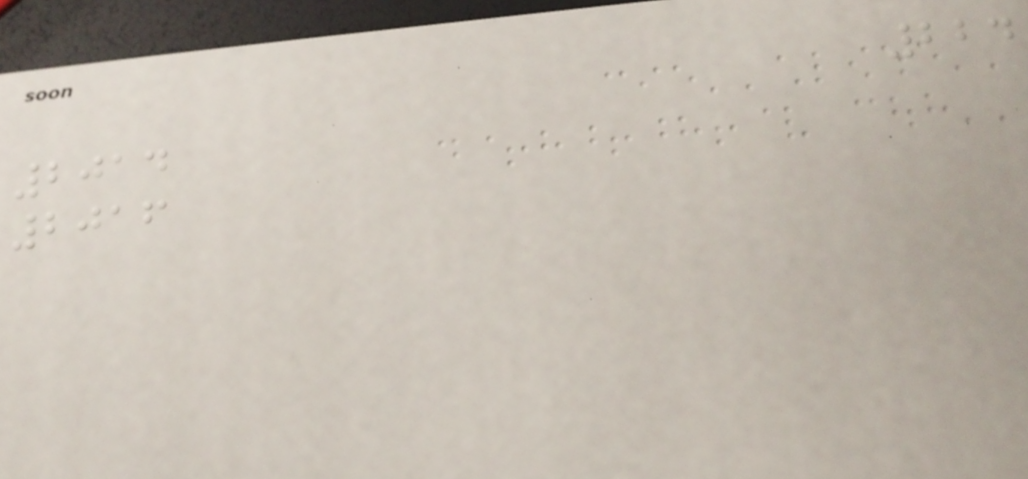224
2014
2016
